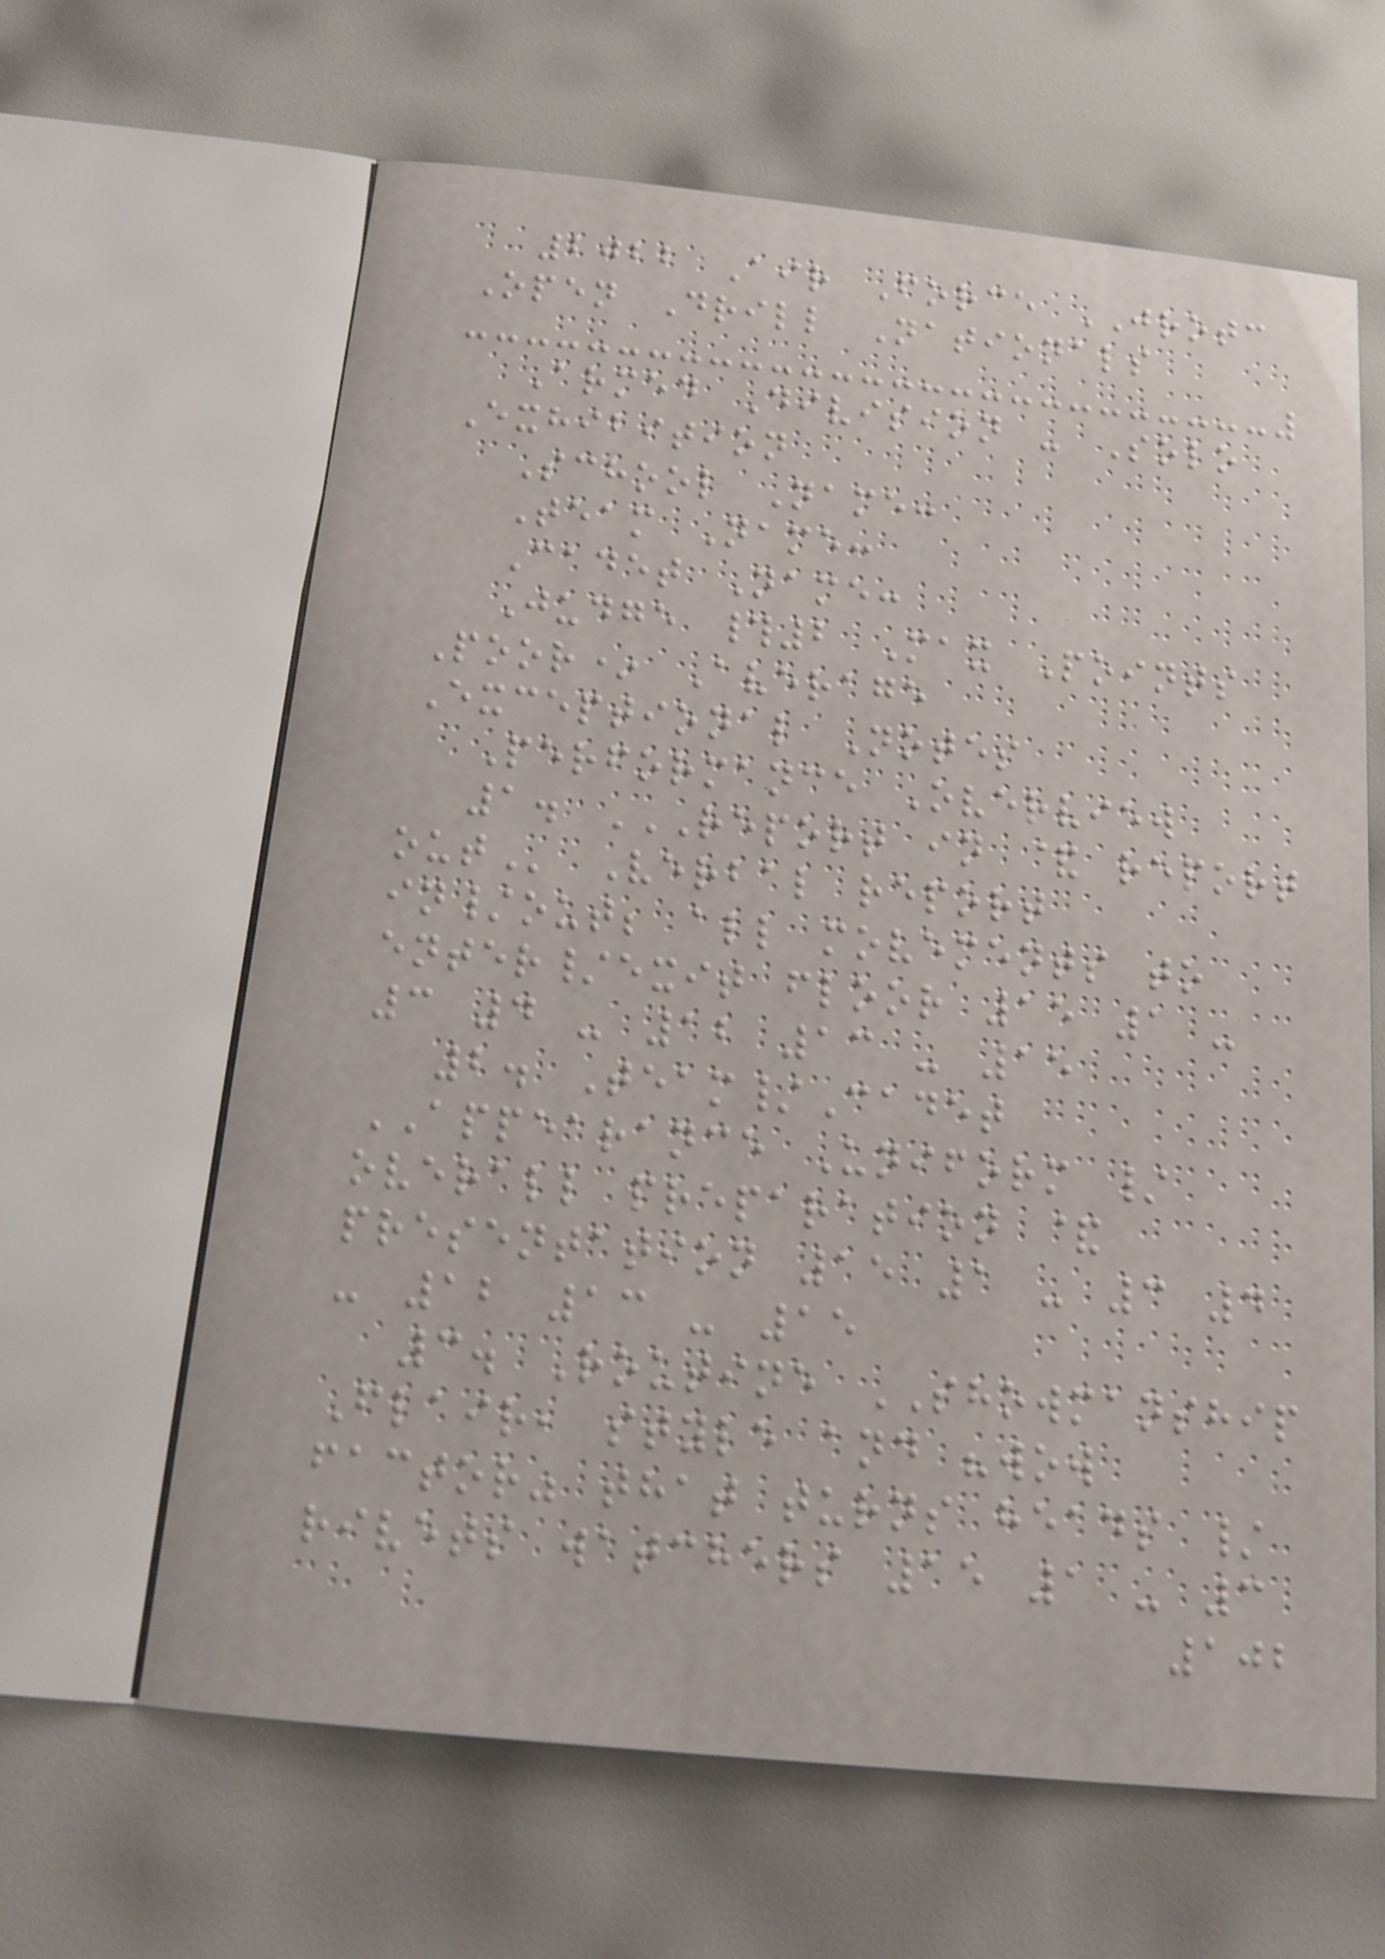2022 Air Force JROTC
Open Drill Nationals
Armed Division - Solo
Exhibition
School Name:
Team Name:
Cadet Name:
Judge #2 Max Points
Poor* Average
Exceptional Notes
Performance Overview
1. REPORT IN & REPORT
OUT Verbal report
in/out; all movements to
enter/exit floor 15 1 -
3 4 - 12 13 - 15
2. Team/Cadet
APPEARANCE Uniform /
overall preparation &
presentation 15 1 - 3 4
- 12 13 - 15
3. Routine SHOWMANSHIP
Flair, style and "wow
factor" that turns heads /
rivets watchers 15 1 - 3
102
